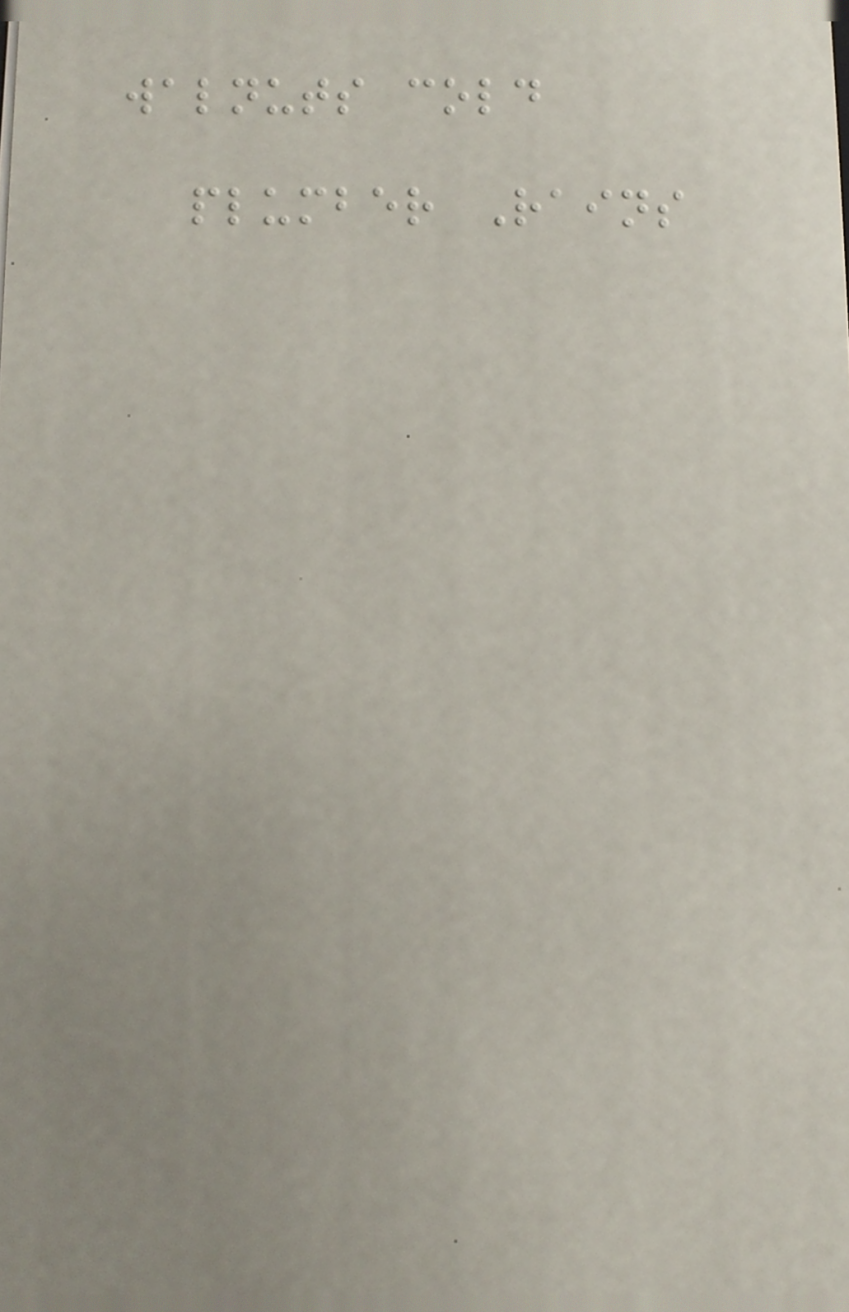walnuts cold
plumber Rains
